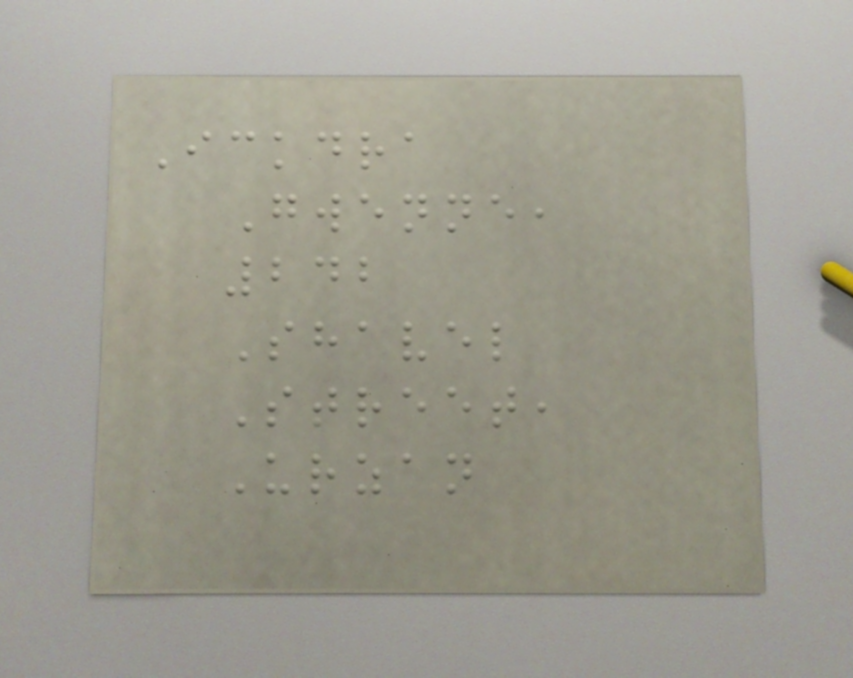Ickdra
Gwenne,
242
Shavel
Street,
Urzan
